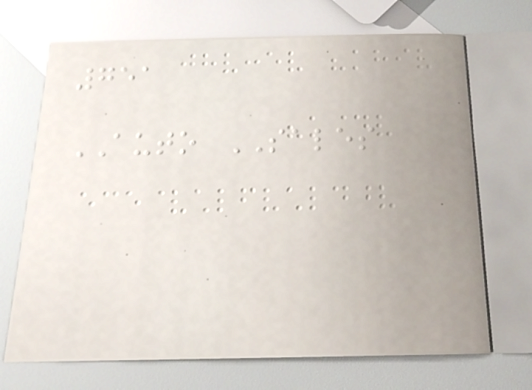751
AUTO SALES
